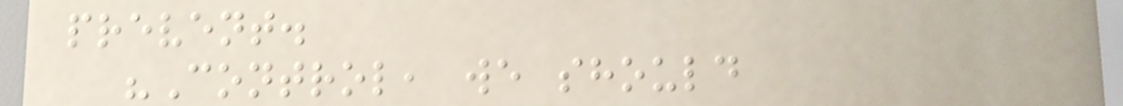prevent.
"Control, we should
